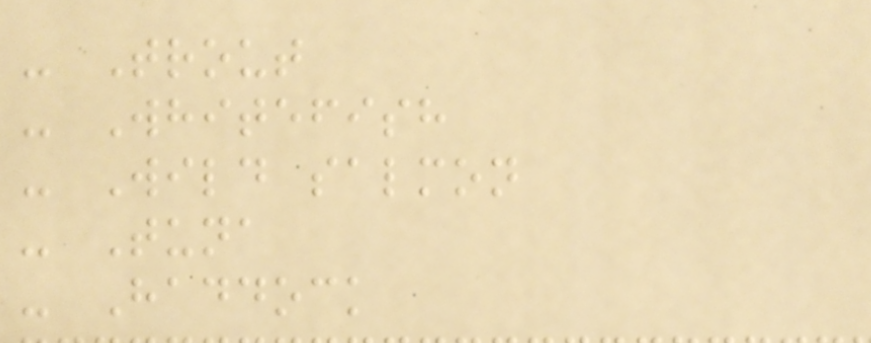- Trout
- Whitefish
- Wild salmon
- Tuna
- Haddock
